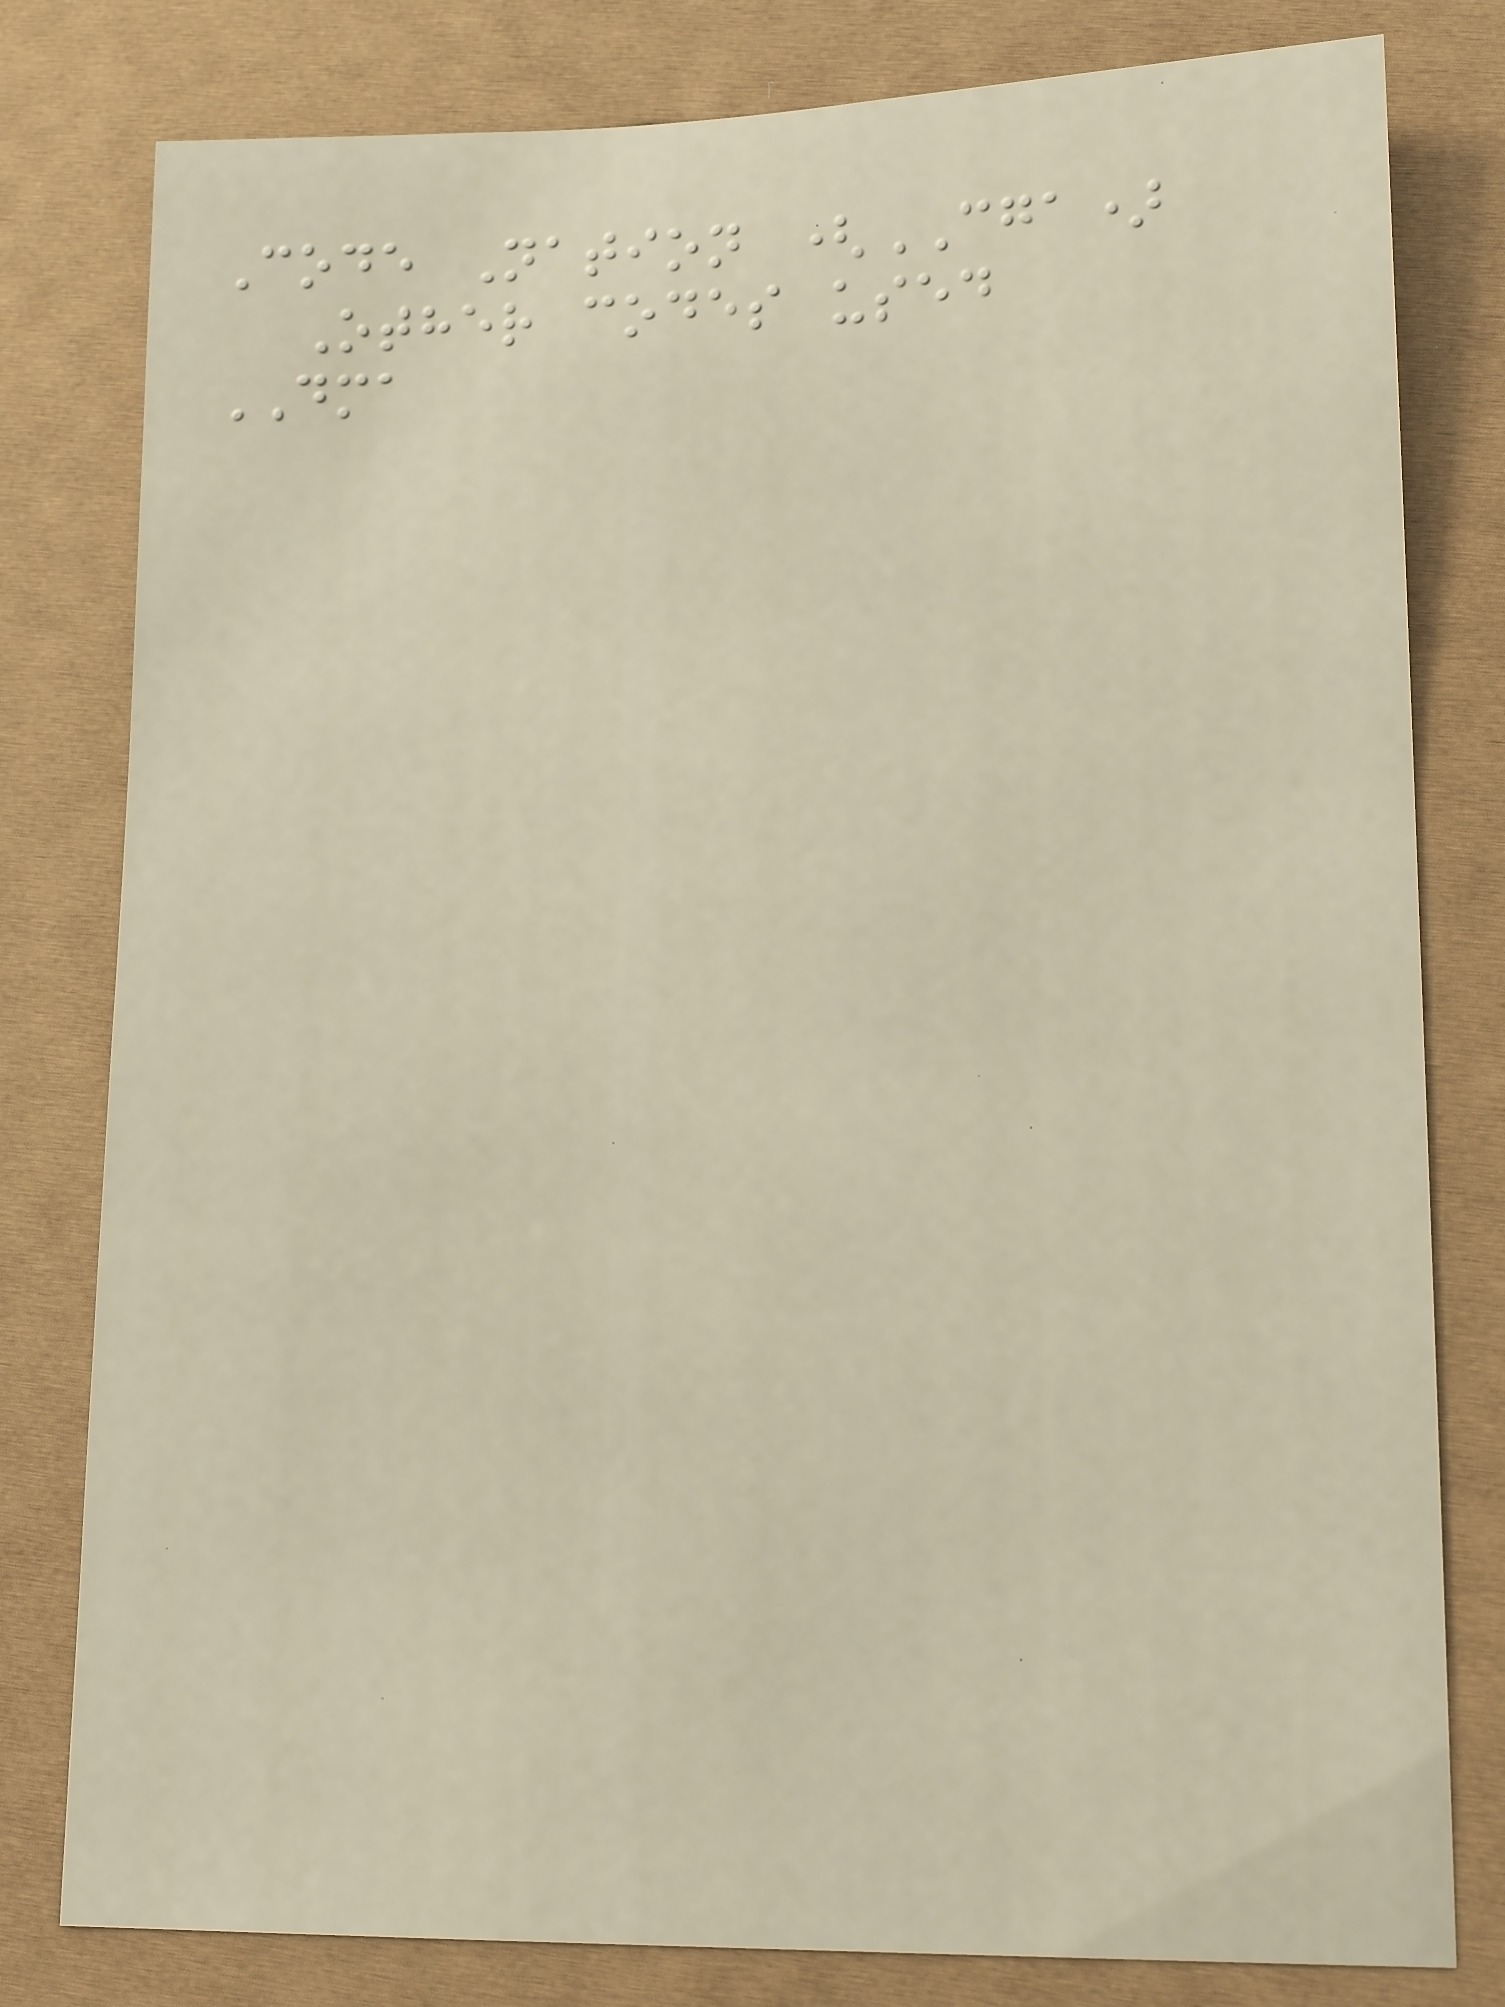Code Nation (CGA)
Other codes used
DMA
